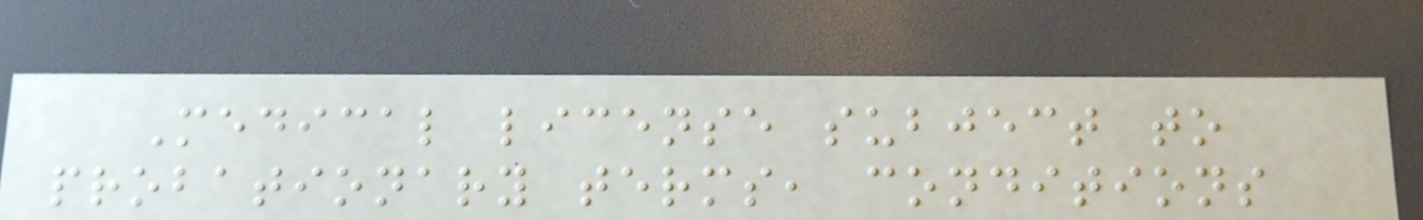Medical license subject to
probationary terms, conditions
